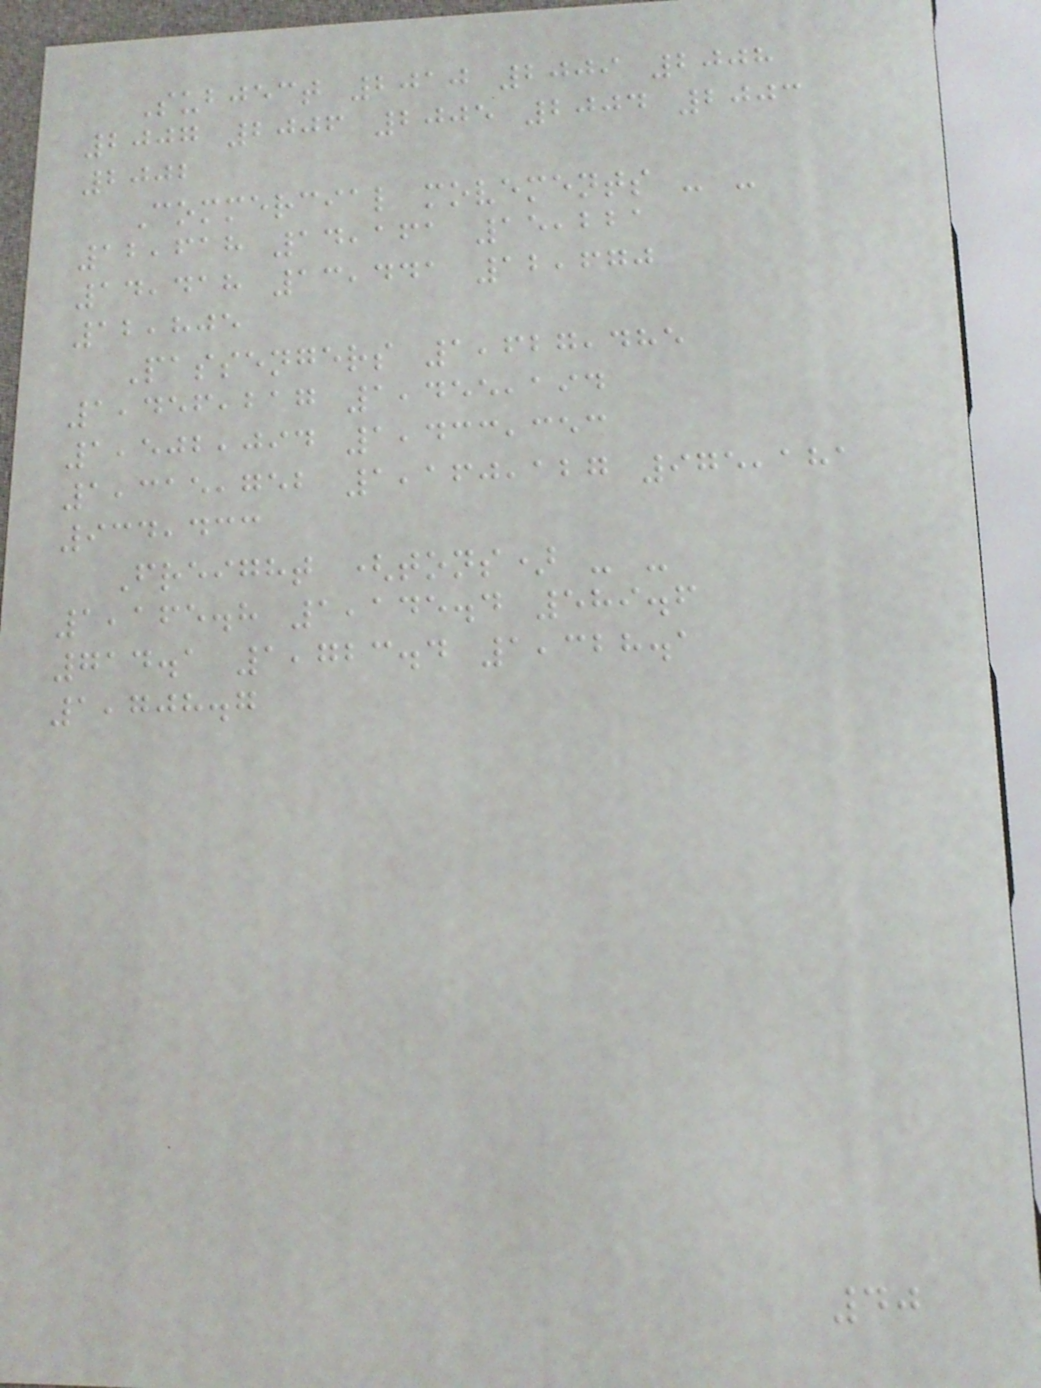Subject 2010 2009 2008
2007 2006 2005 2004 2003
2002
Commercial movements - -
12,618 14,161 15,221
14,418 13,441 12,670
12,805
Passengers 1,627,485
1,456,217 1,455,194
1,502,094 1,433,353
1,315,752 1,160,127 975,181
934,433
Freight (tons) - -
1,165.8 1,145.4 589.6
714.1 1,723.4 1,328.1
1,708.7
40
